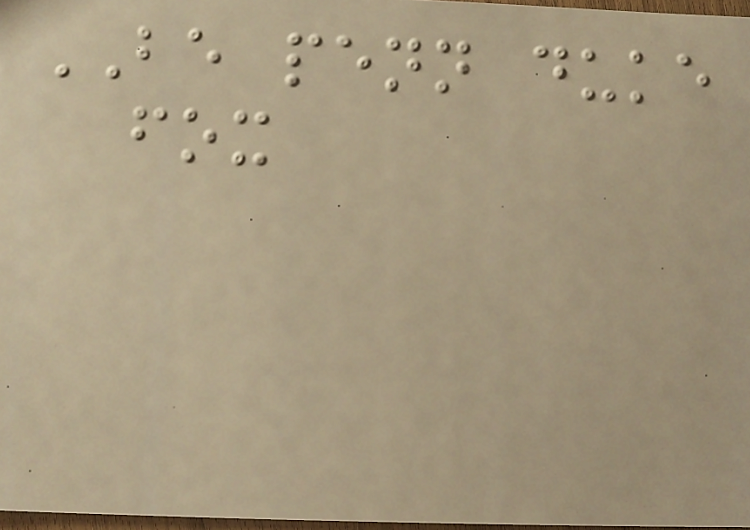BE penn duke
fox
